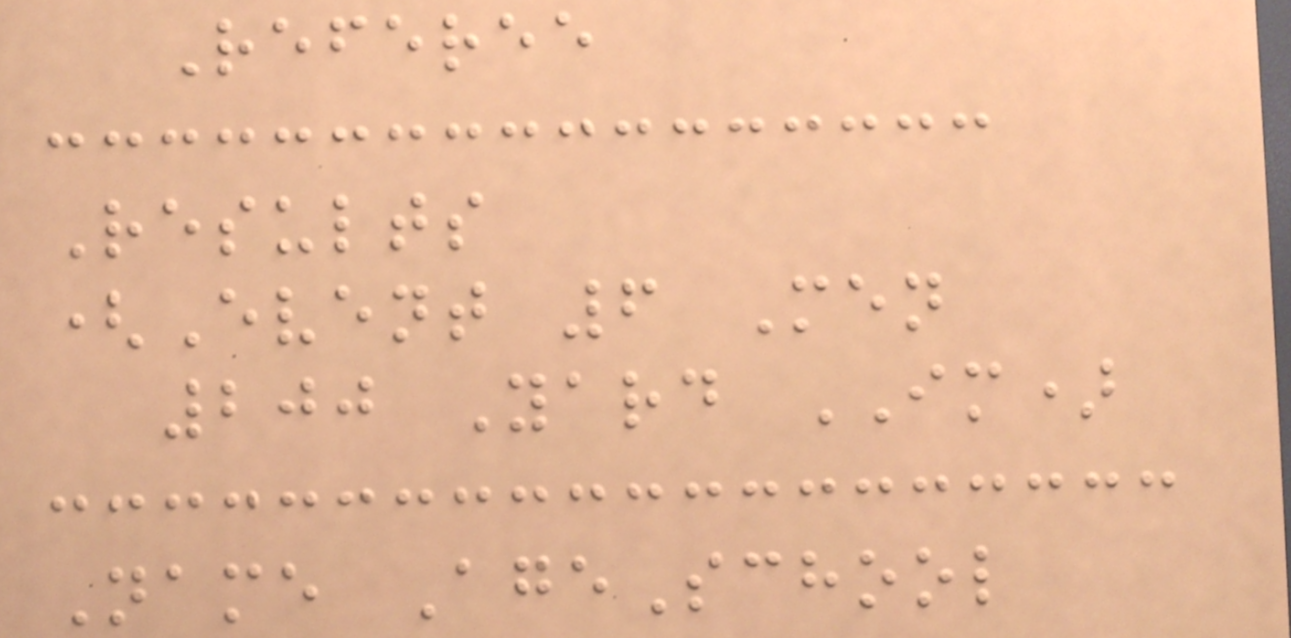Referee
Results
(Event 6 Men
200 Yard IM)
Name AgeSchool
